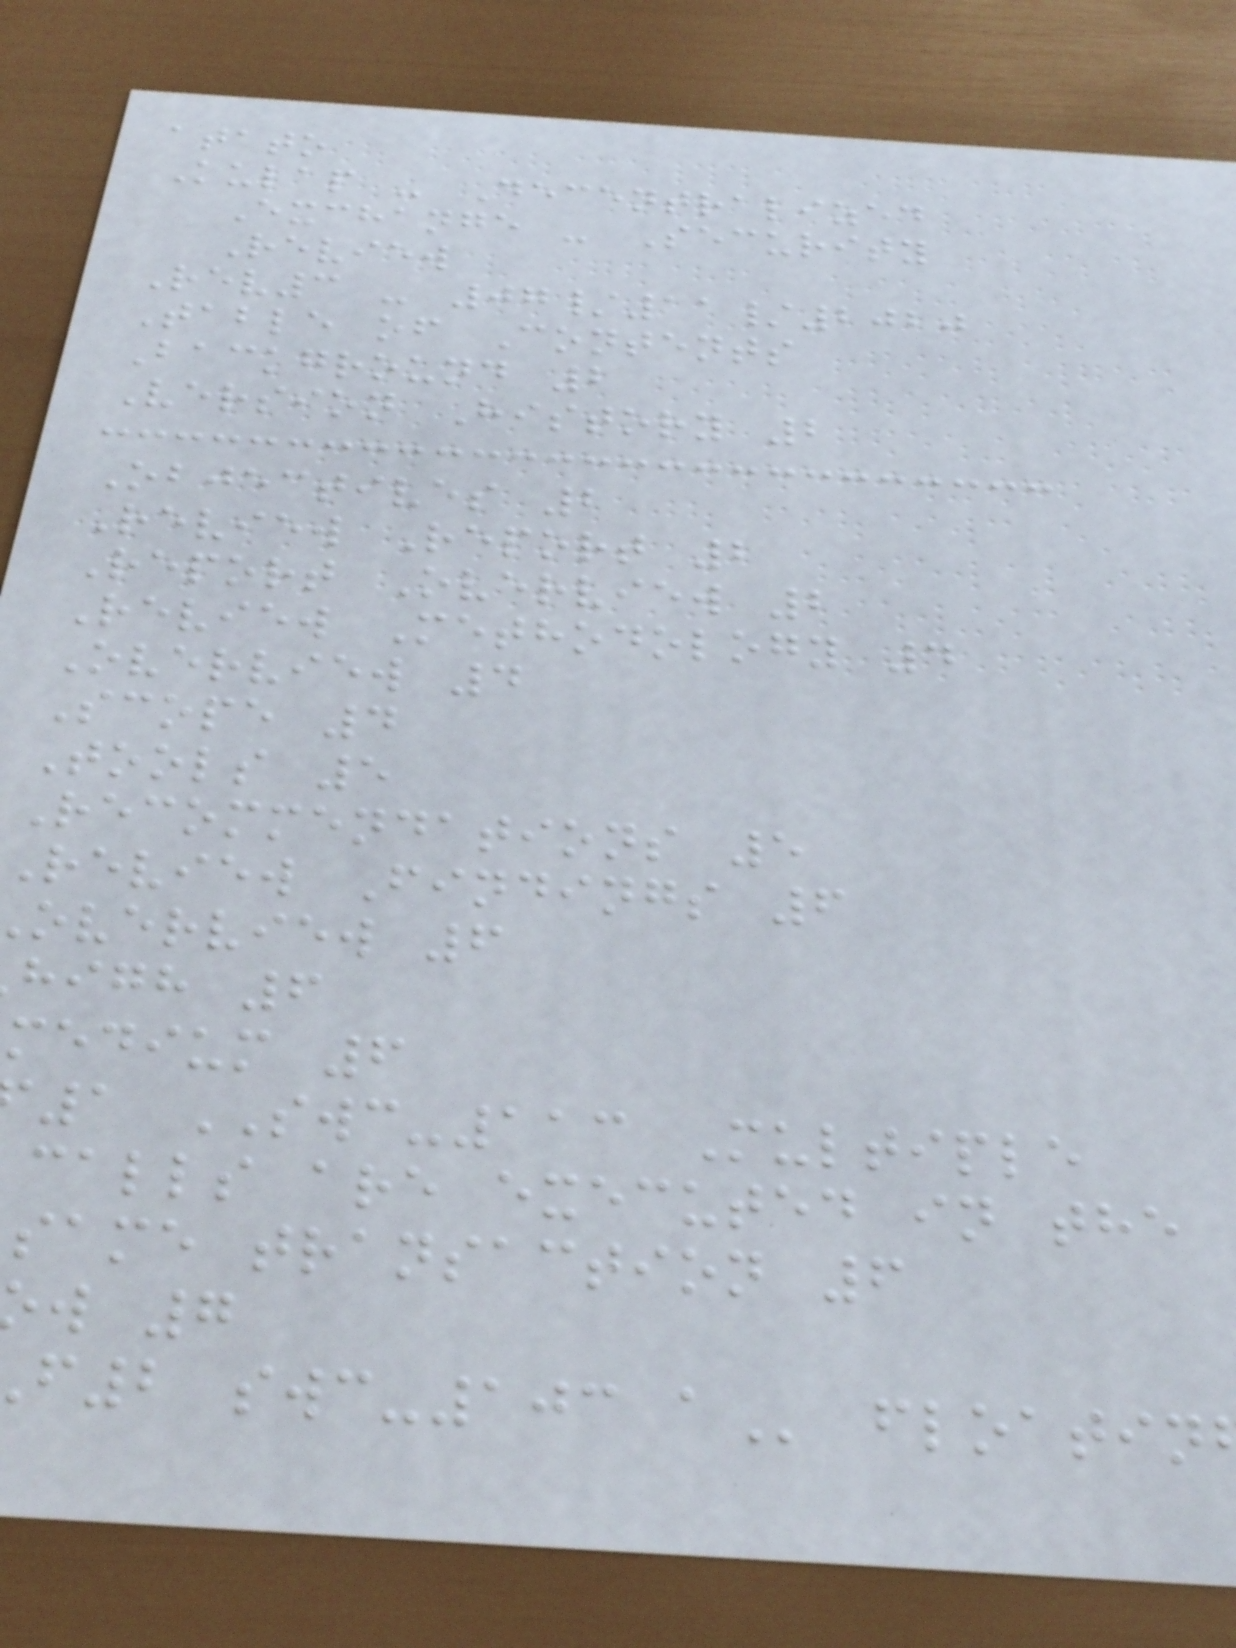atato
Kulap - Decentralized
Exchange - Security
Review
Rev3 - 07/11/2020
Table of Contents
Background 2
Version History 2
Objectives 2
Review Report 2
Report Overview 2
Review Methodology 4
Overview 4
Scope 4
Tools 5
Recommendations 5
review Findings 6
overview 6
high 6
medium 6
1 SWC-113 Multiple
calls are executed in the
same transaction 6
w 7
f2 swc-103
